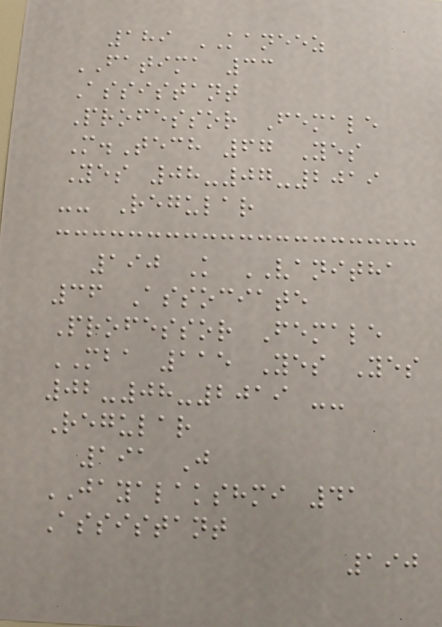189 KANEEZ
FATIMA 33
Assistant
Professor Female
M.Tech 67 Yes
Yes 08-07-2019
-- Regular
190 K VANITHA
36 Associate
Professor Female
MBA 115 Yes Yes
02-08-2019 --
Regular
191 J
JAYALAKSHMI 41
Assistant
190
